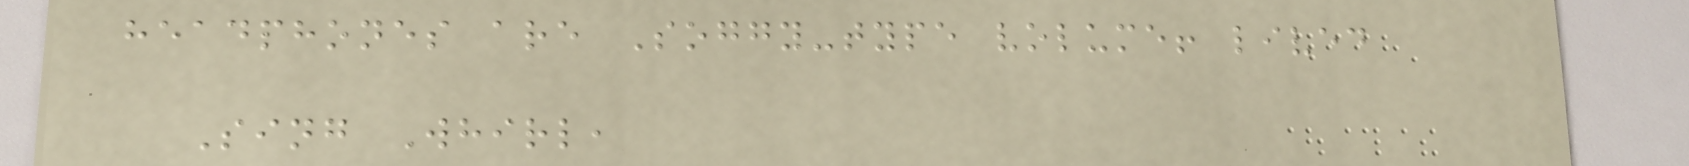headphones are Soggy-type volume! lived
Sing Whirl,
